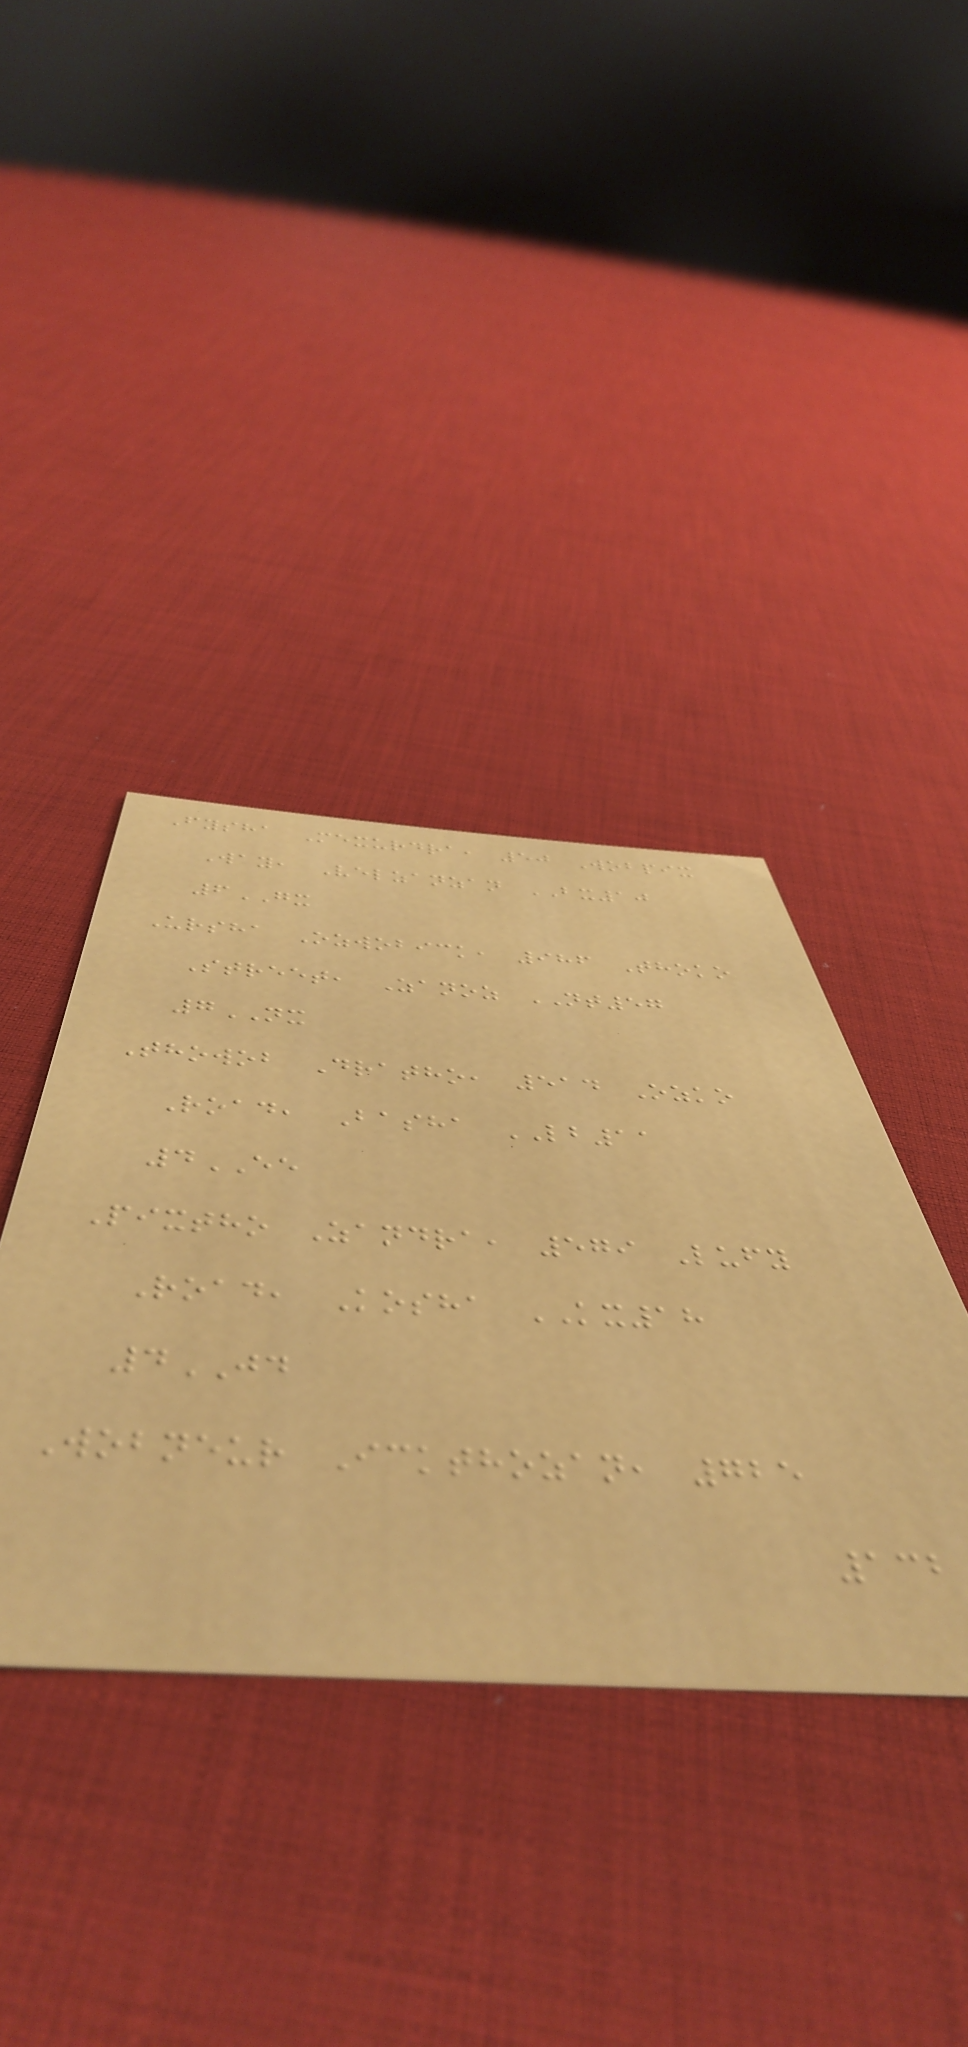Fysha Mexurdra, 50 Wobpix
Way, Velzanzan BX10
6GX
Ursha Ozwobick, 986 Thoko
Street, Zanoz NT57
7NX
Thowob Dratho, 514 Ozko
Road, Basha LB11
4EE
Pixtho Zandra, 579 Lufy
Road, Kosha KX18
4JD
Wobneur Ickthozan, 725
132
